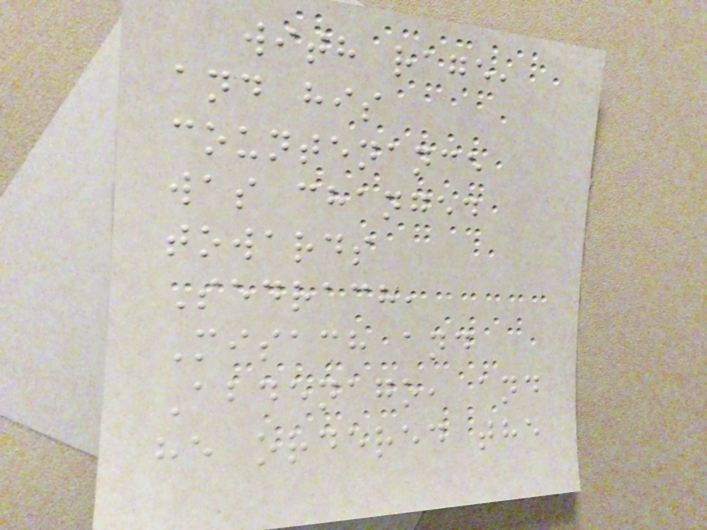with rage,
and his
countenance
was changed
towards
Sedrach,
Misach and
Abdenago, and
he ordered the
